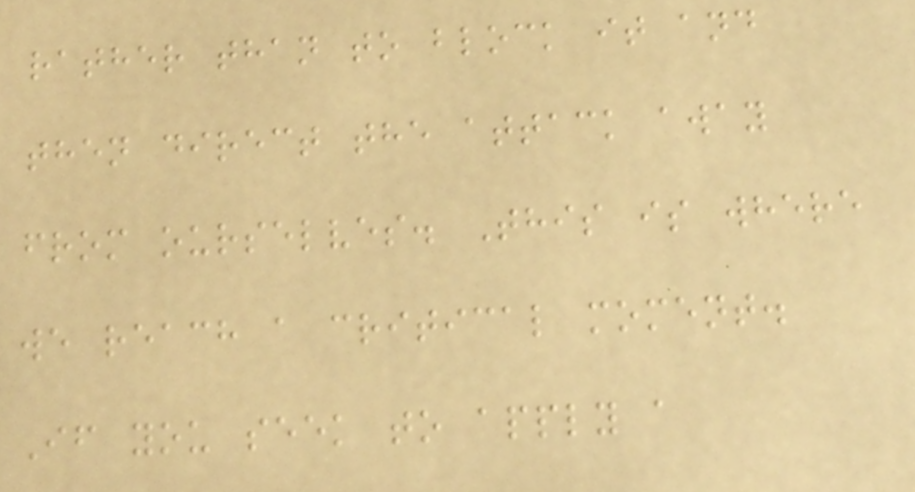rather than to block it and
then direct the attack away
from ourselves. This is where
we reach a critical moment.
If you seek to apply a
